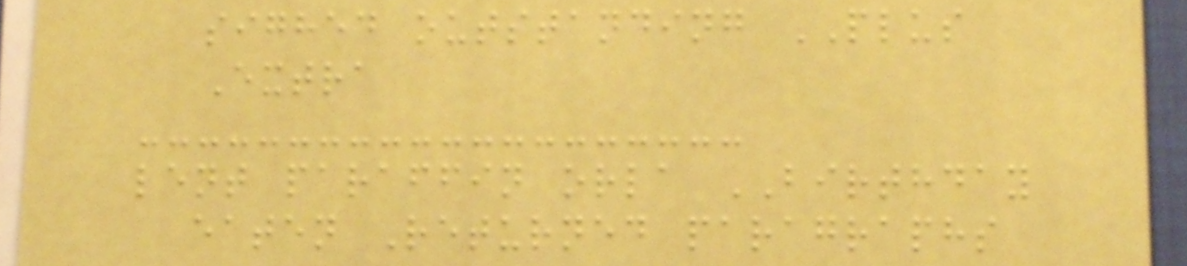sighed outstanding PLUS
Extra
lent paraffin orla BIRTHDAY
eaten Returned paragraphs
